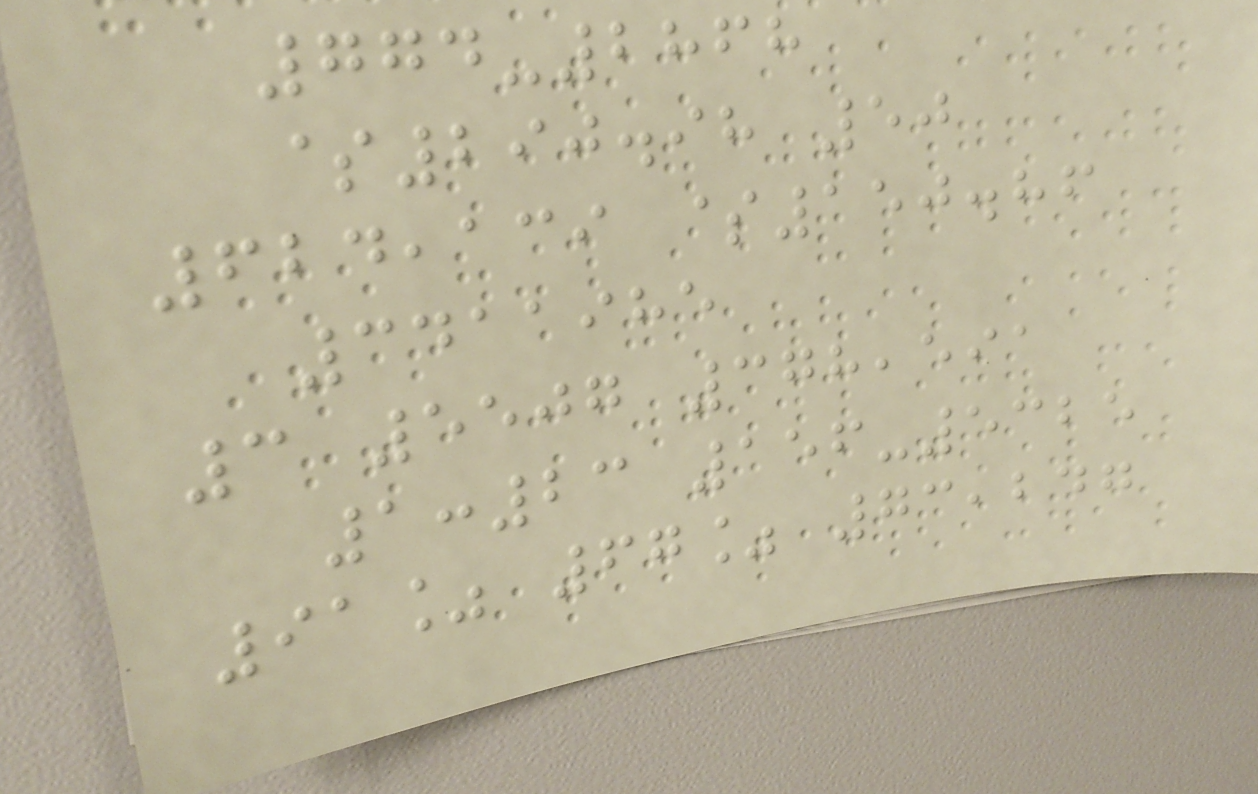774-2868
$290.98 50
624,139 $150.86
3411985
3 5507 378,591
1:23 156-5325
91% 67% 73,247
